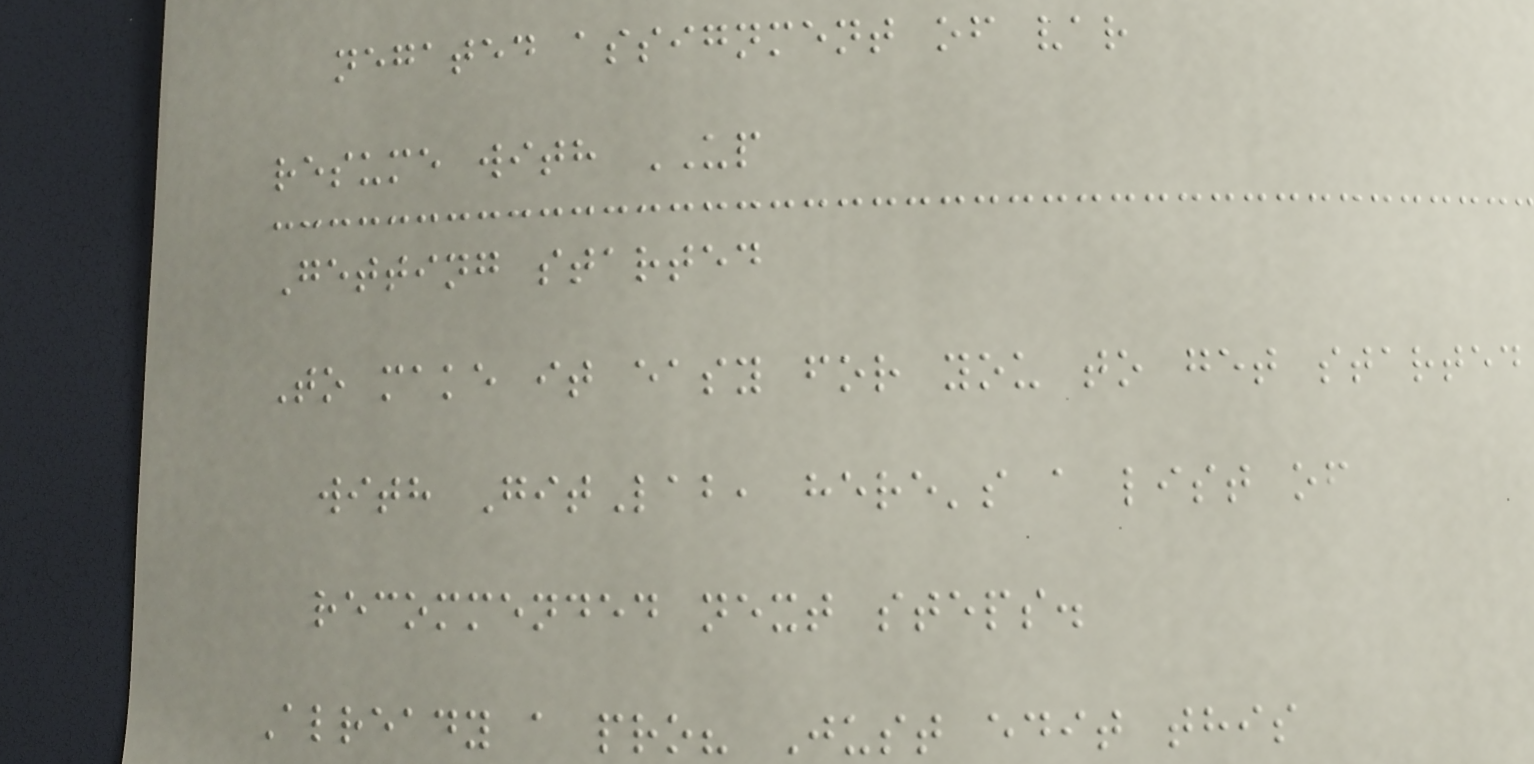negated assignment of var
resume with UP
Getting started
To make it easy for you to get started
with GitLab, here's a list of
recommended next steps.
Already a pro? Just edit this
